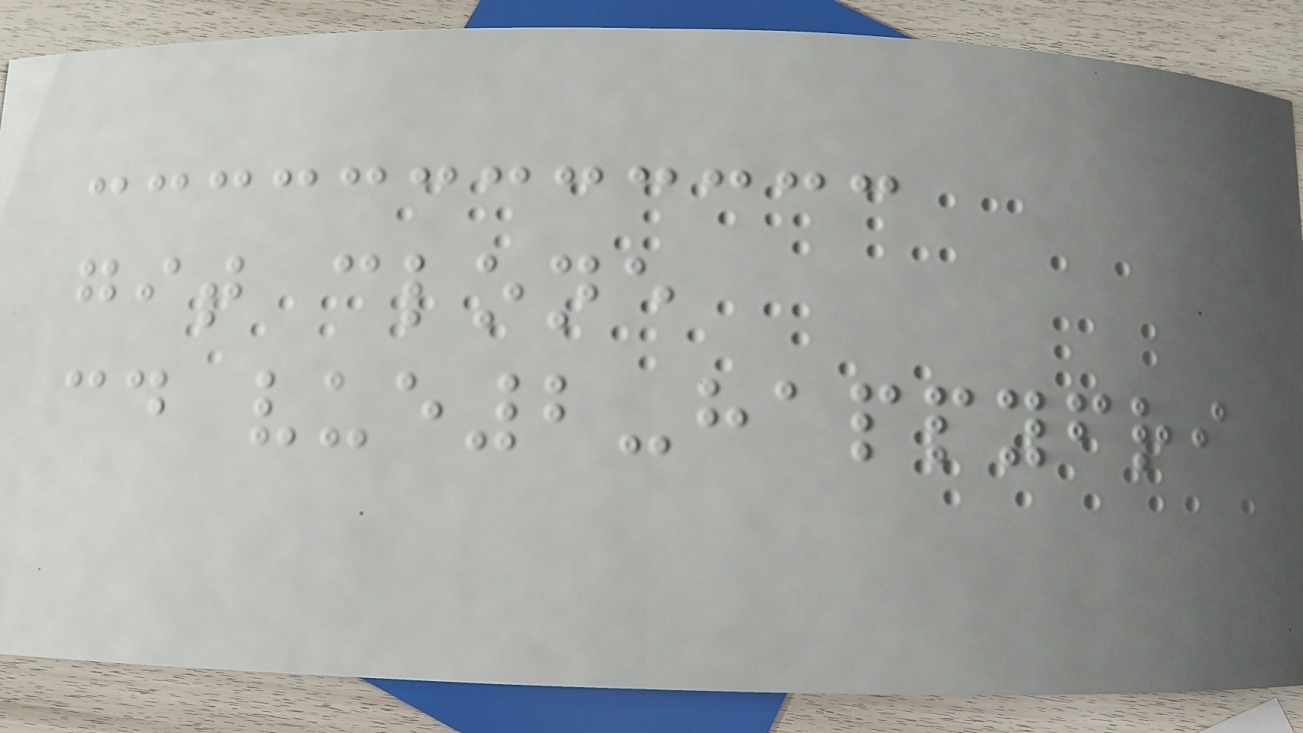git clone
cd vue2-happyfri
